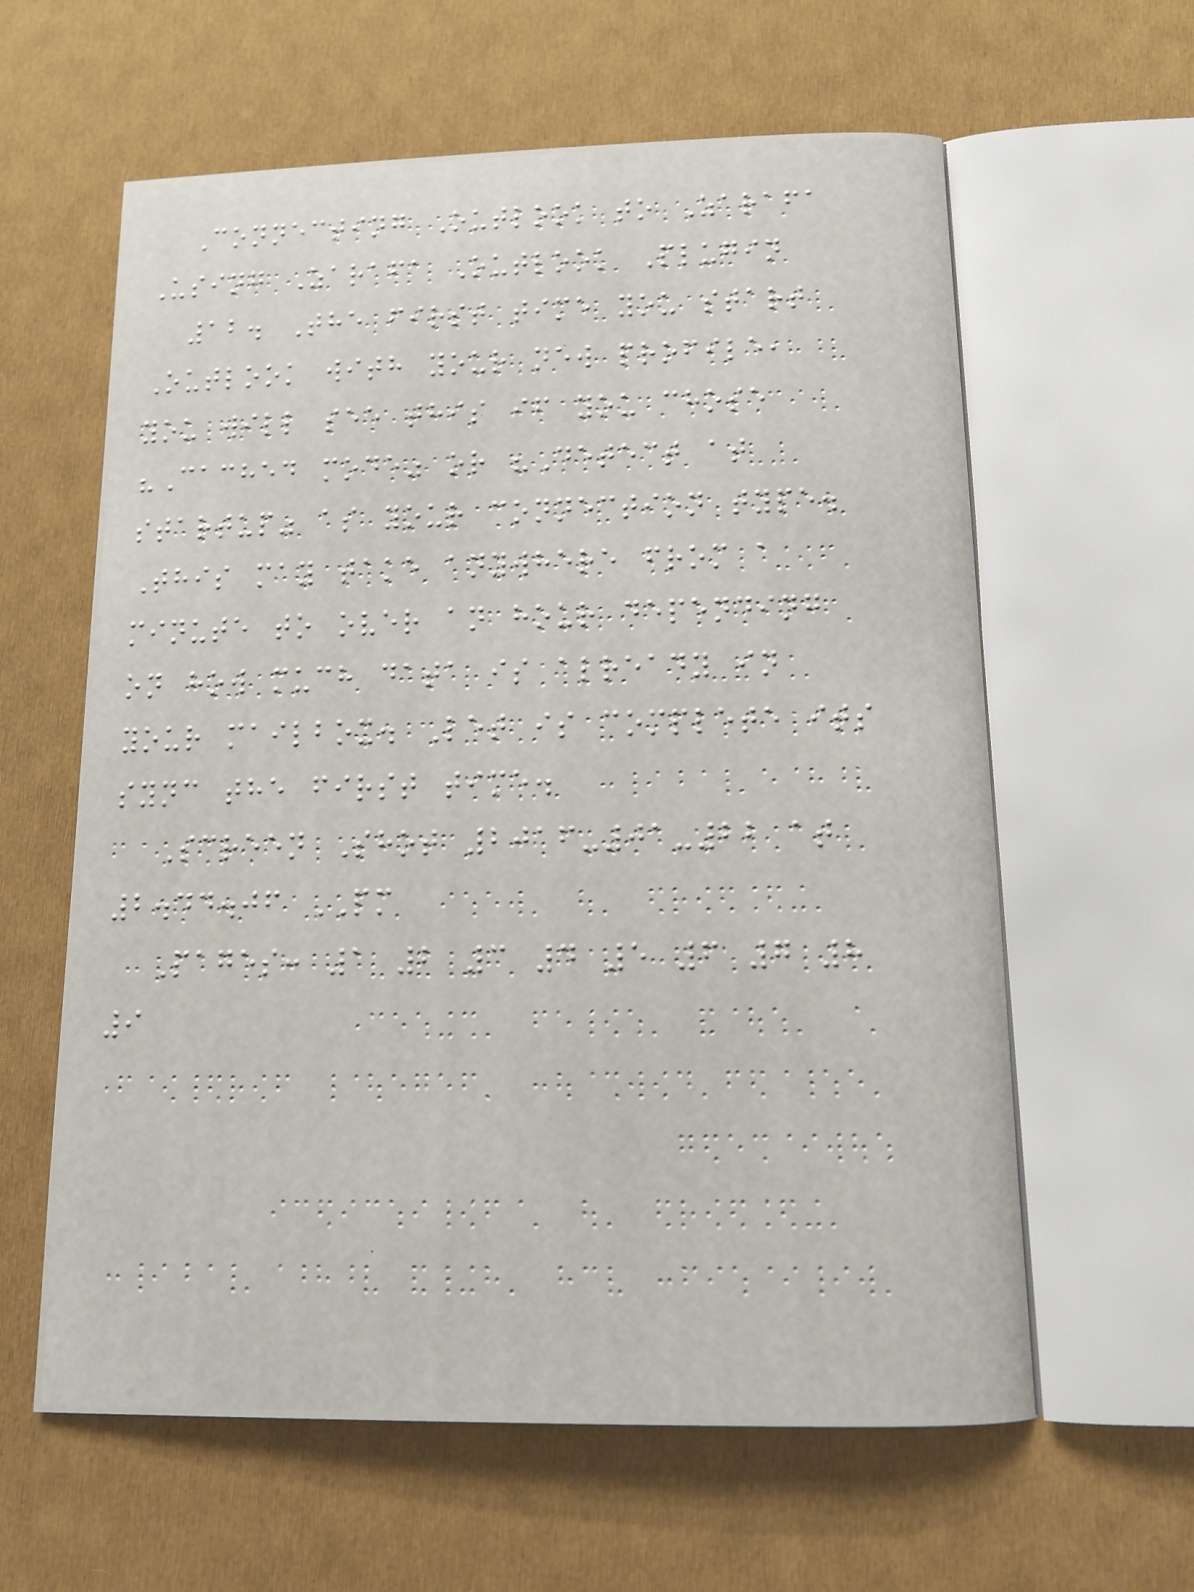Connecting Outlook to Zarafa
Using Zarafa Outlook Plugin
12. The first time you start
Outlook with your new profile,
you will see this if you chose
"Cached mode" or "Detect at
startup" as your connection type.
This may take anywhere from a
minute to over an hour depending
on how much data is already in
your mailbox. Let is complete its
sync the first time.
Screen Shot 2016-01-22 at
2.44.06 PM
Pages: 1 2 3 4 5 6 7 8
9
